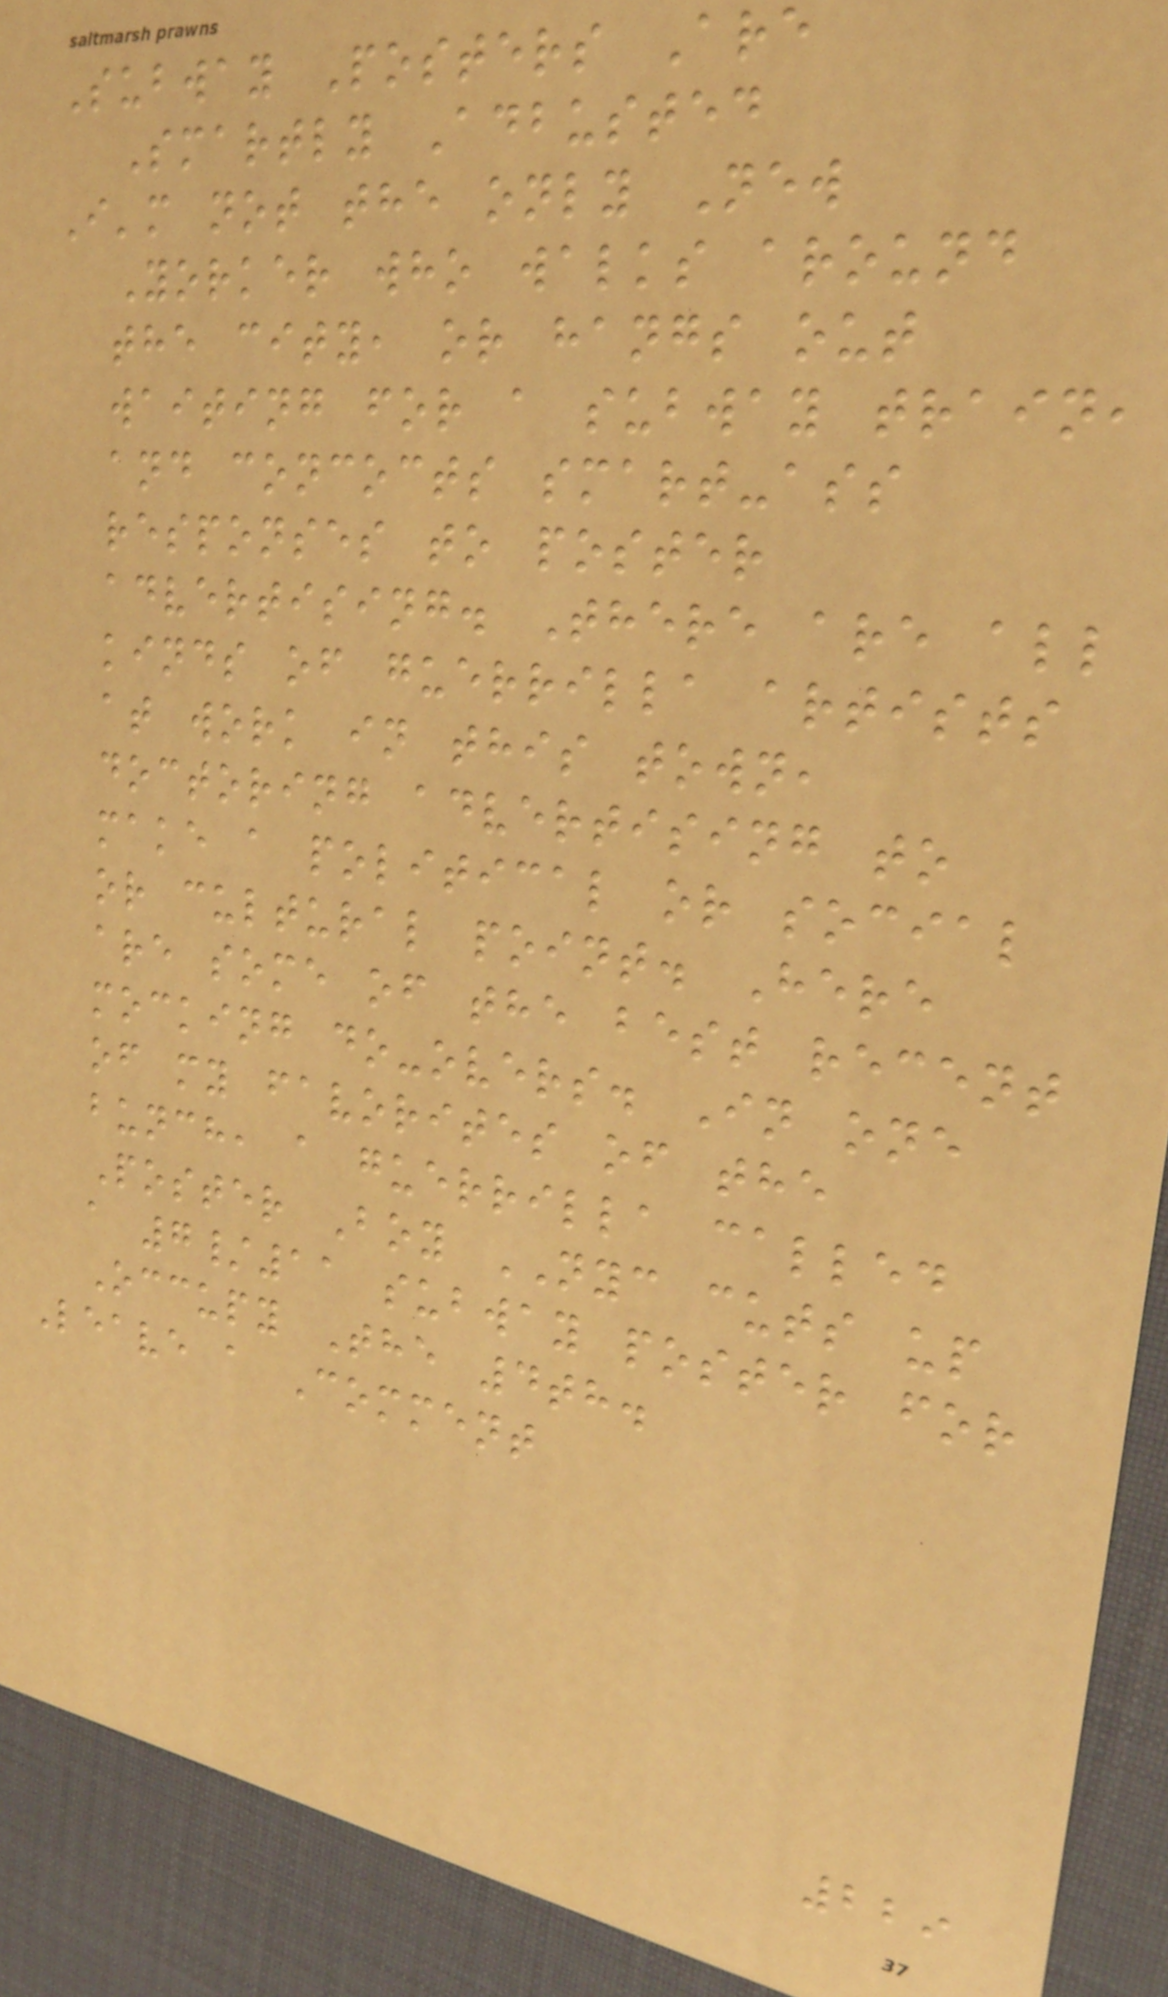Subway Posters Are
Smartly Adbusted
I'm not the only New
Yorker who walks around
the city, or hangs out
waiting for a subway train,
and concocts smart-ass
responses to poster
advertising. There are all
kinds of guerrilla artists
at work in this town,
doctoring advertising to
make a political or social
or cultural point. Here
are some of the best recent
mocking do-overs. In one
of my favorites of the
bunch, a guerrilla called
Poster Boy NYC cuts up
a 7/11 subway poster for
Occupy The 4th.
Leave a Comment
229
